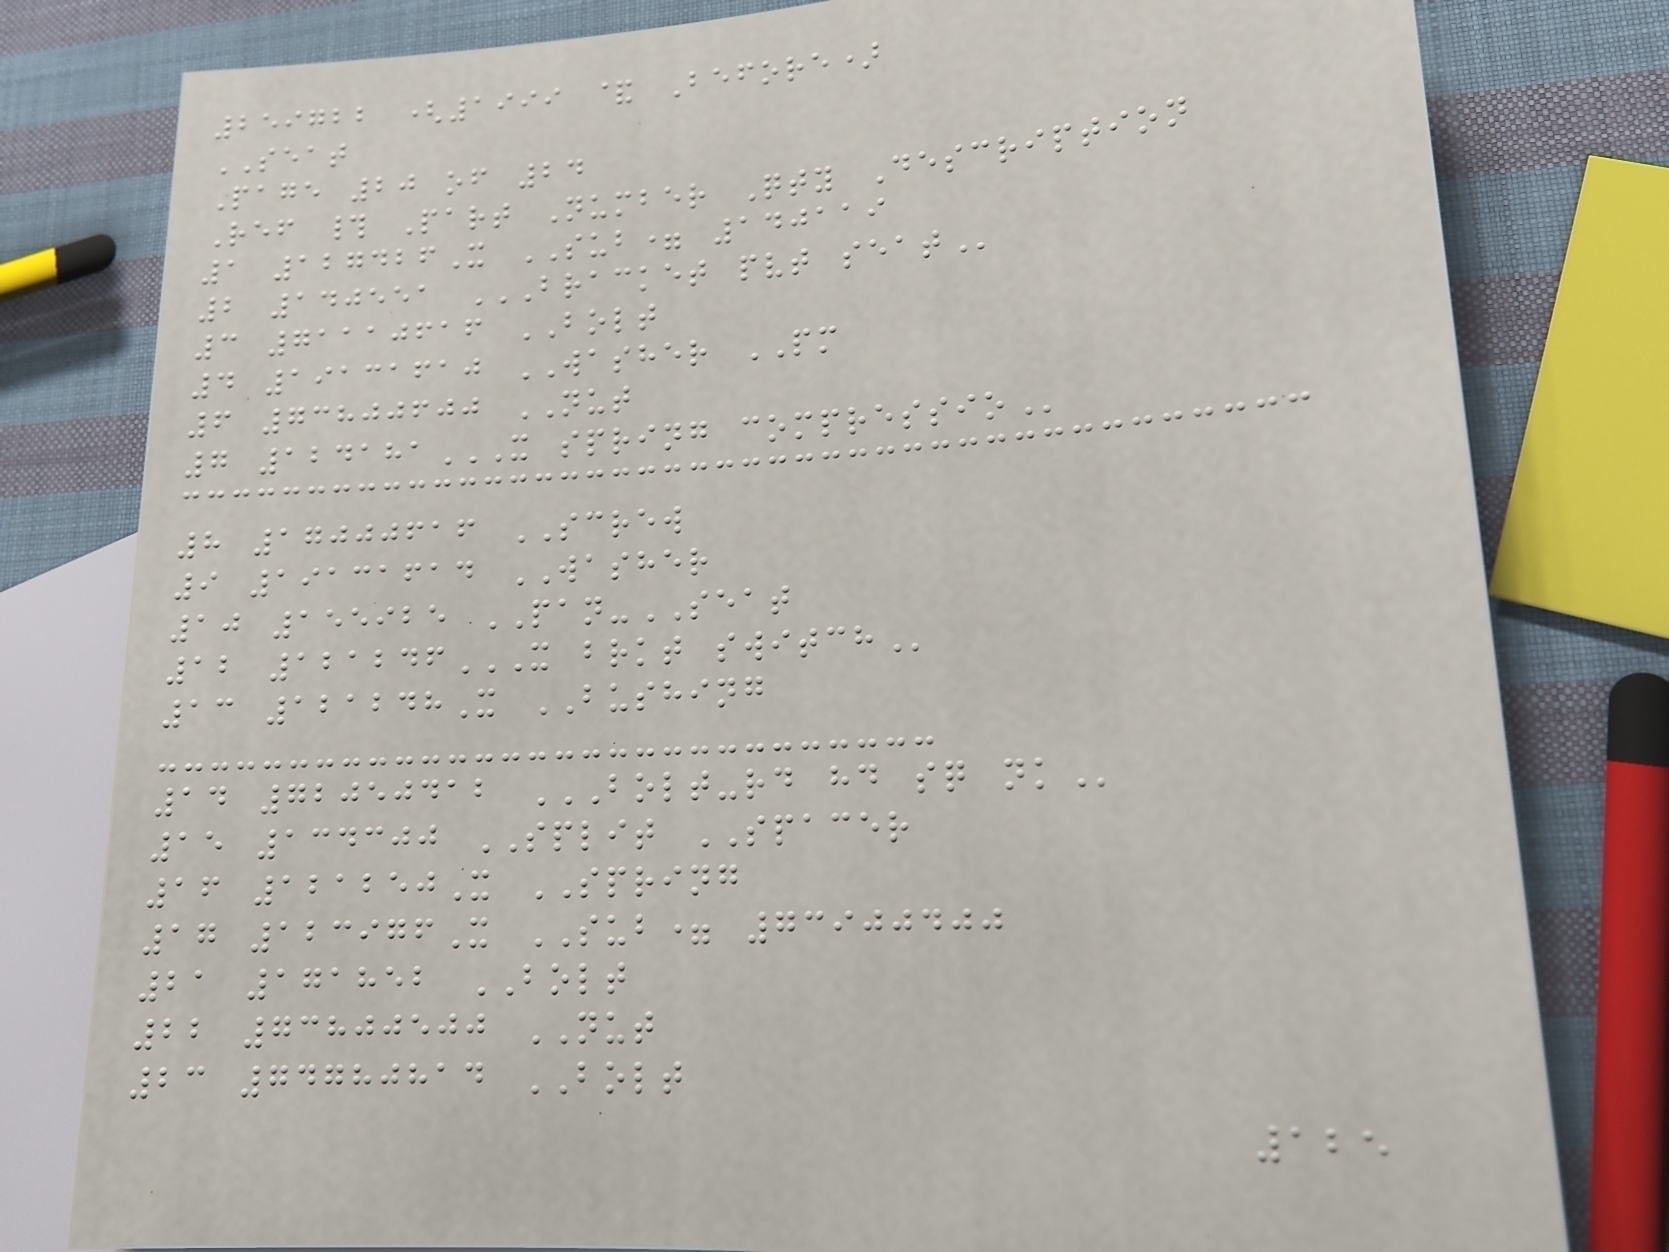259722 (1999 & Before)
SEAT
Page 20 of 24
Ref # Part Number Qty Description
1 127426X SUB= 140119
2 140551 BRACKET PVT SEAT
3 71110616 BOLT
4 19131610 WASHER PM
6 73800600 NUT
7 124181X SPRING COMPRESSIO
8 17000616 SCREW
9 19131614 WASHER
10 155925 PAN-SEAT
12 121246X BRKT SWITCH
13 121248X BUSHING
14 72050412 BOLT-RD HD SQ NK
15 134300 SPLIT SPACER
16 121250X SPRING
17 123976X SUB= 73900400
21 171852 BOLT
22 73800500 NUT
23 74780814 BOLT
125
